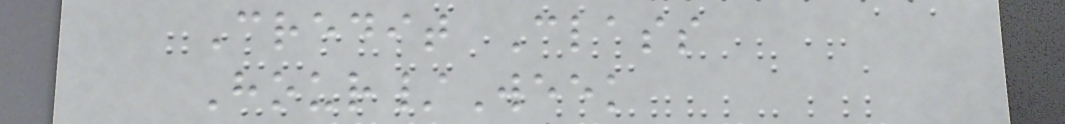Credit Class
Hour/Week
